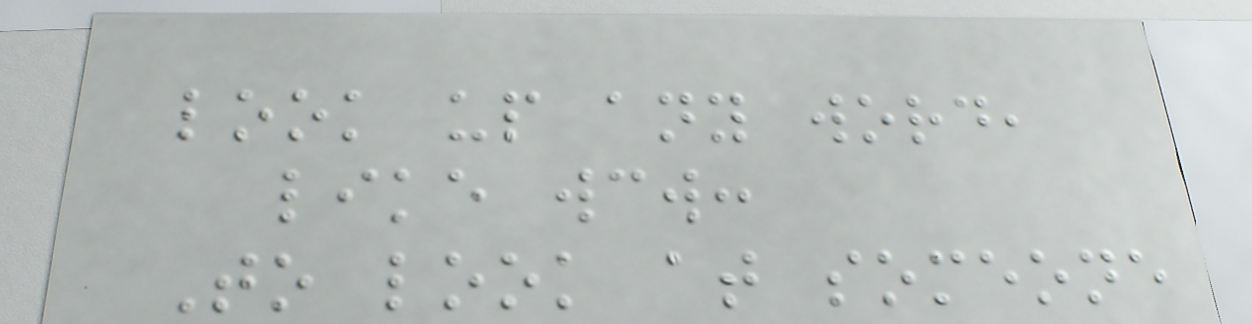look up any word,
like wcw:
To look at someone
